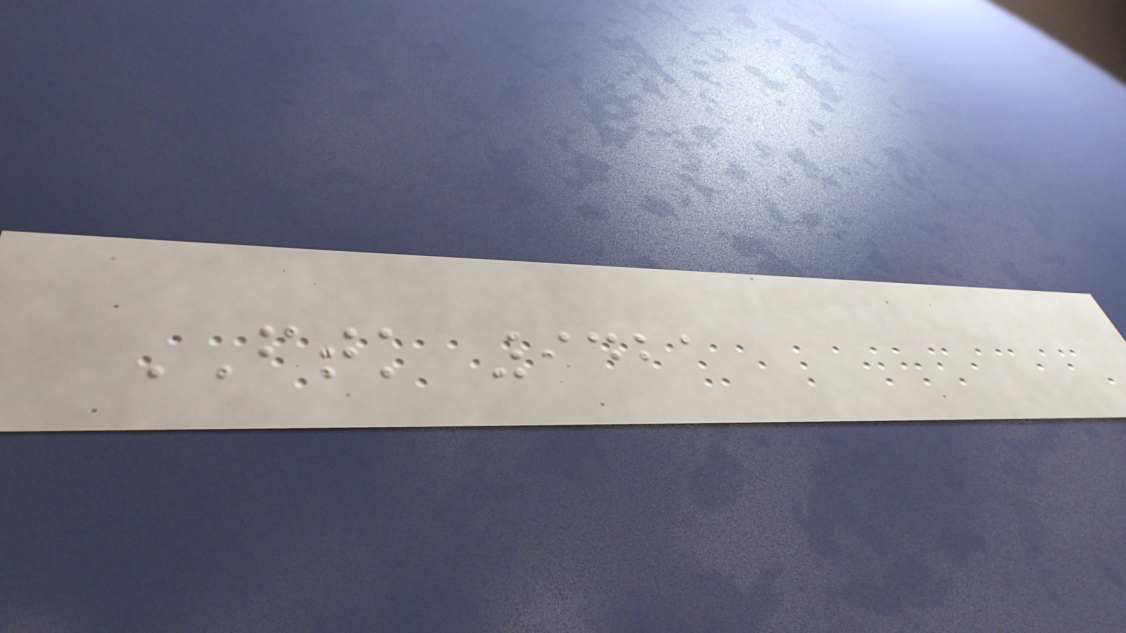FTK 9421
